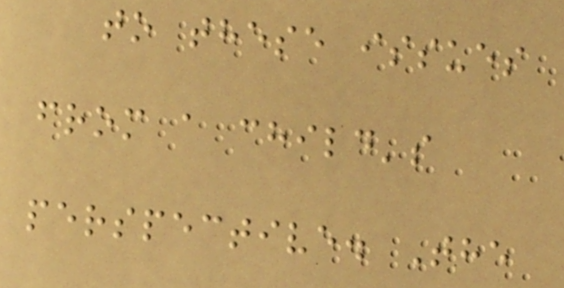to these issues
from a child's
perspective. The
